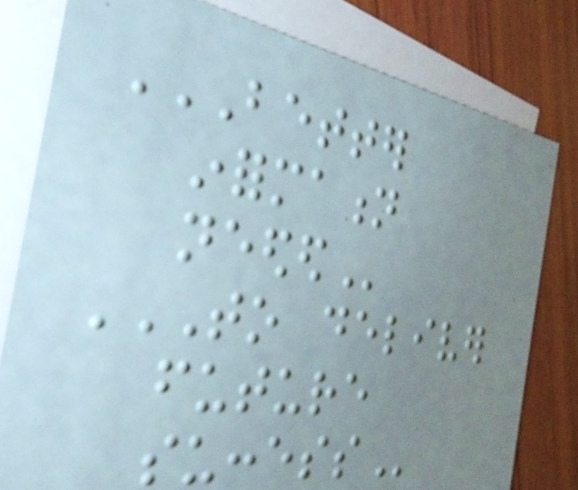BETTER
INFORMATION
NEEDED
TO DELIVER
FUTURE
SUCCESS
